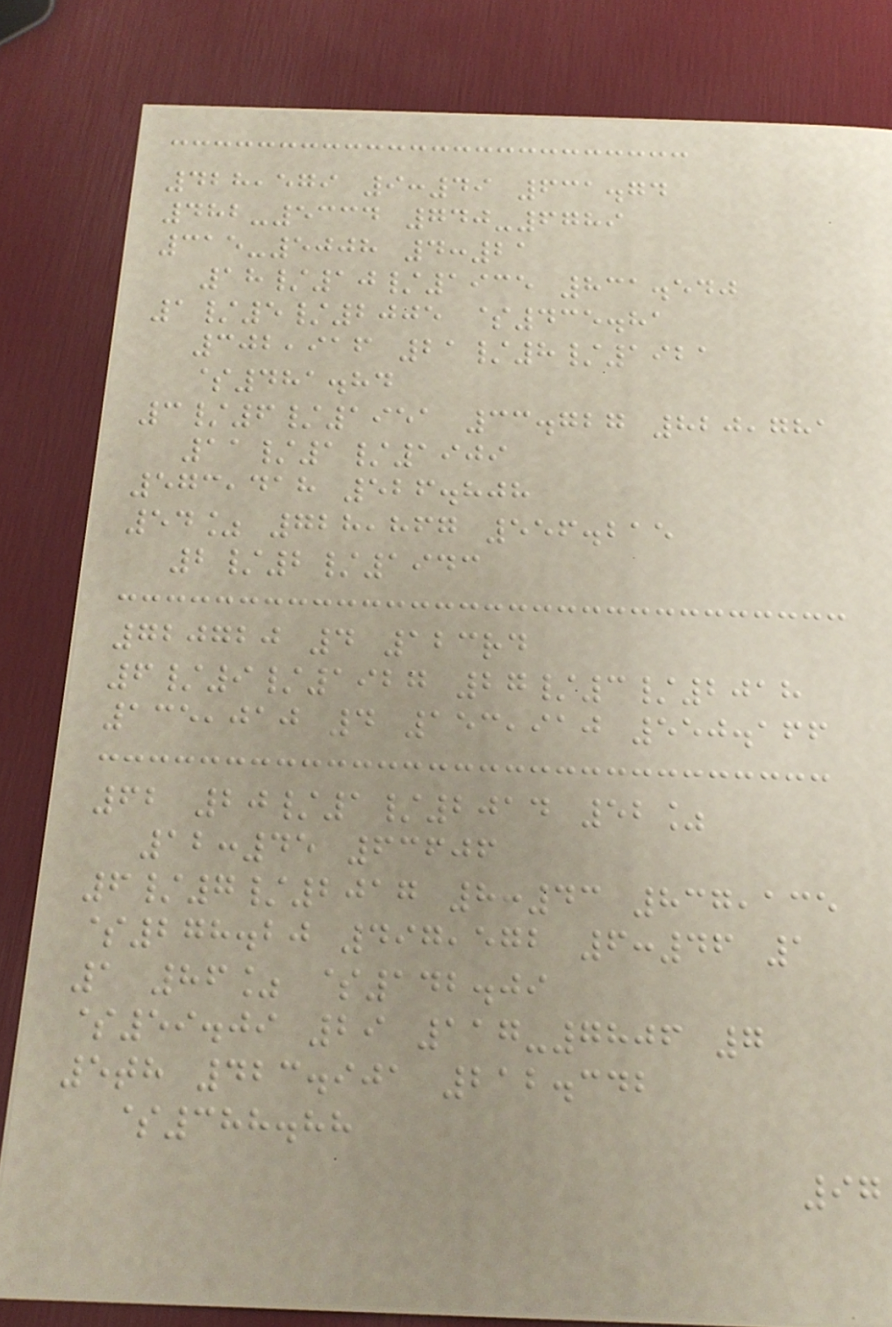428,579 9:49 631.74
482-5334 740-6789
315-5008 4:21
18/10/1935 831.540
1/5/2005 $435.81
302,916 21/8/1921
$481.84
3/6/1951 33.727 820,781
11/1/1909
573,418 526.808
54% 728,867 556.215
2/2/1943
720720 4 123rd
6/9/1927 27/3/2018
135,010 4 153,910 550.166
62 20/1/2014 52%
12:45 63606
6/7/2017 8:43 837,135
$278.20 497,572 6:46 1
1 86% $142.09
$59.09 29 117-7806 7
5th 423.901 212.342
$388.88
97
